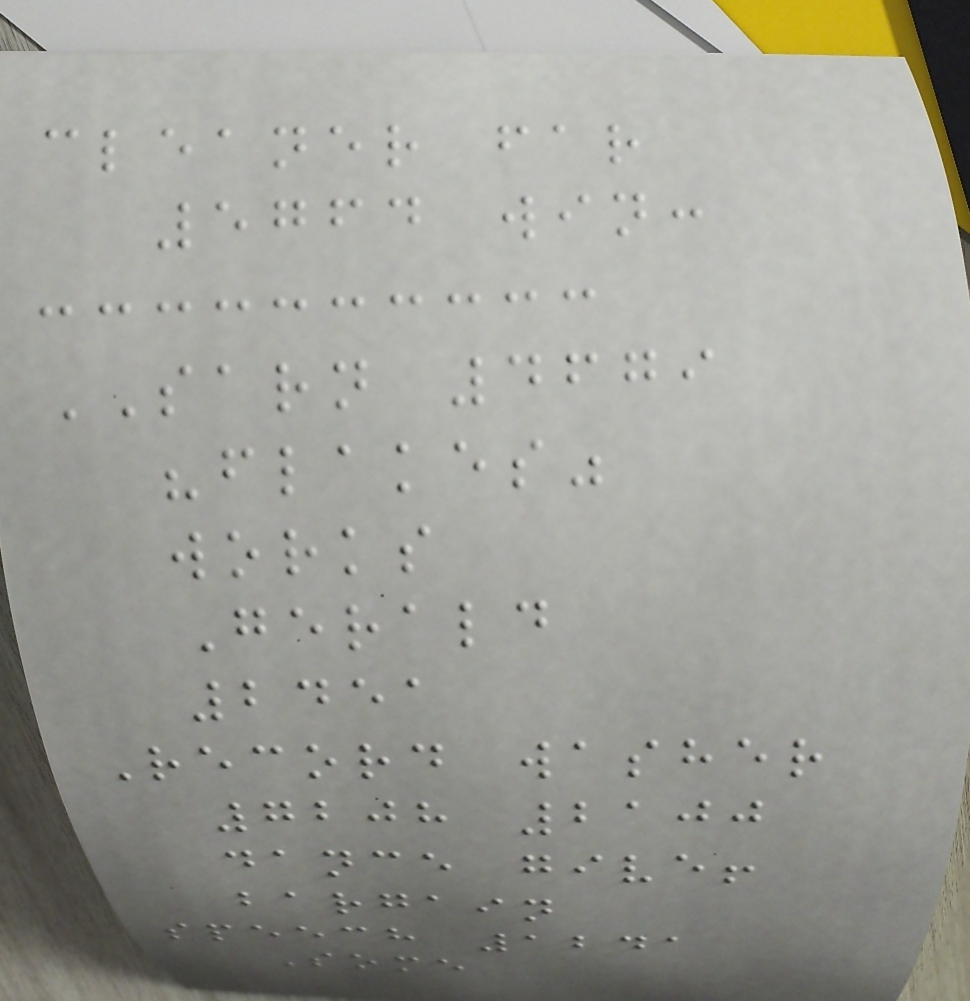cleaner far
5764 win:
SARN 4679
"flakes"
works
Gerald
2451
Record washer
7208 2100
dance give!
bargain
speech 1241
Some
